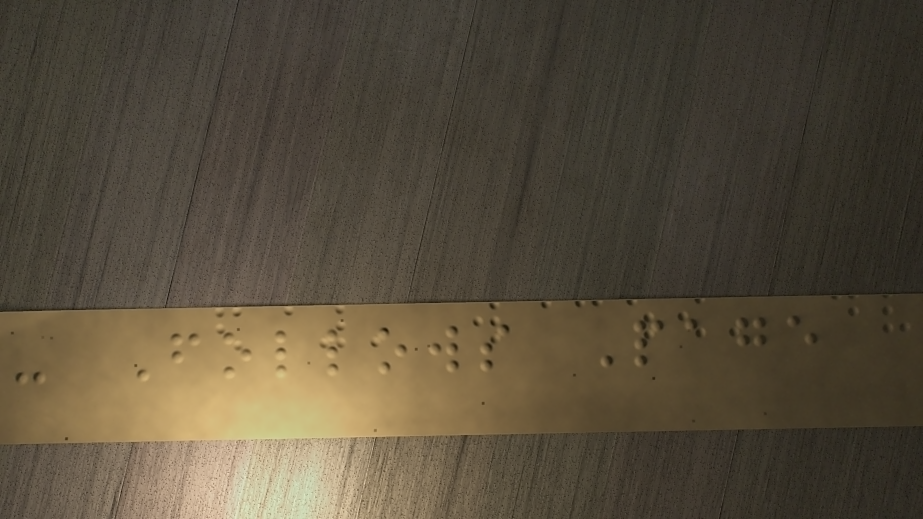- Follows Page
